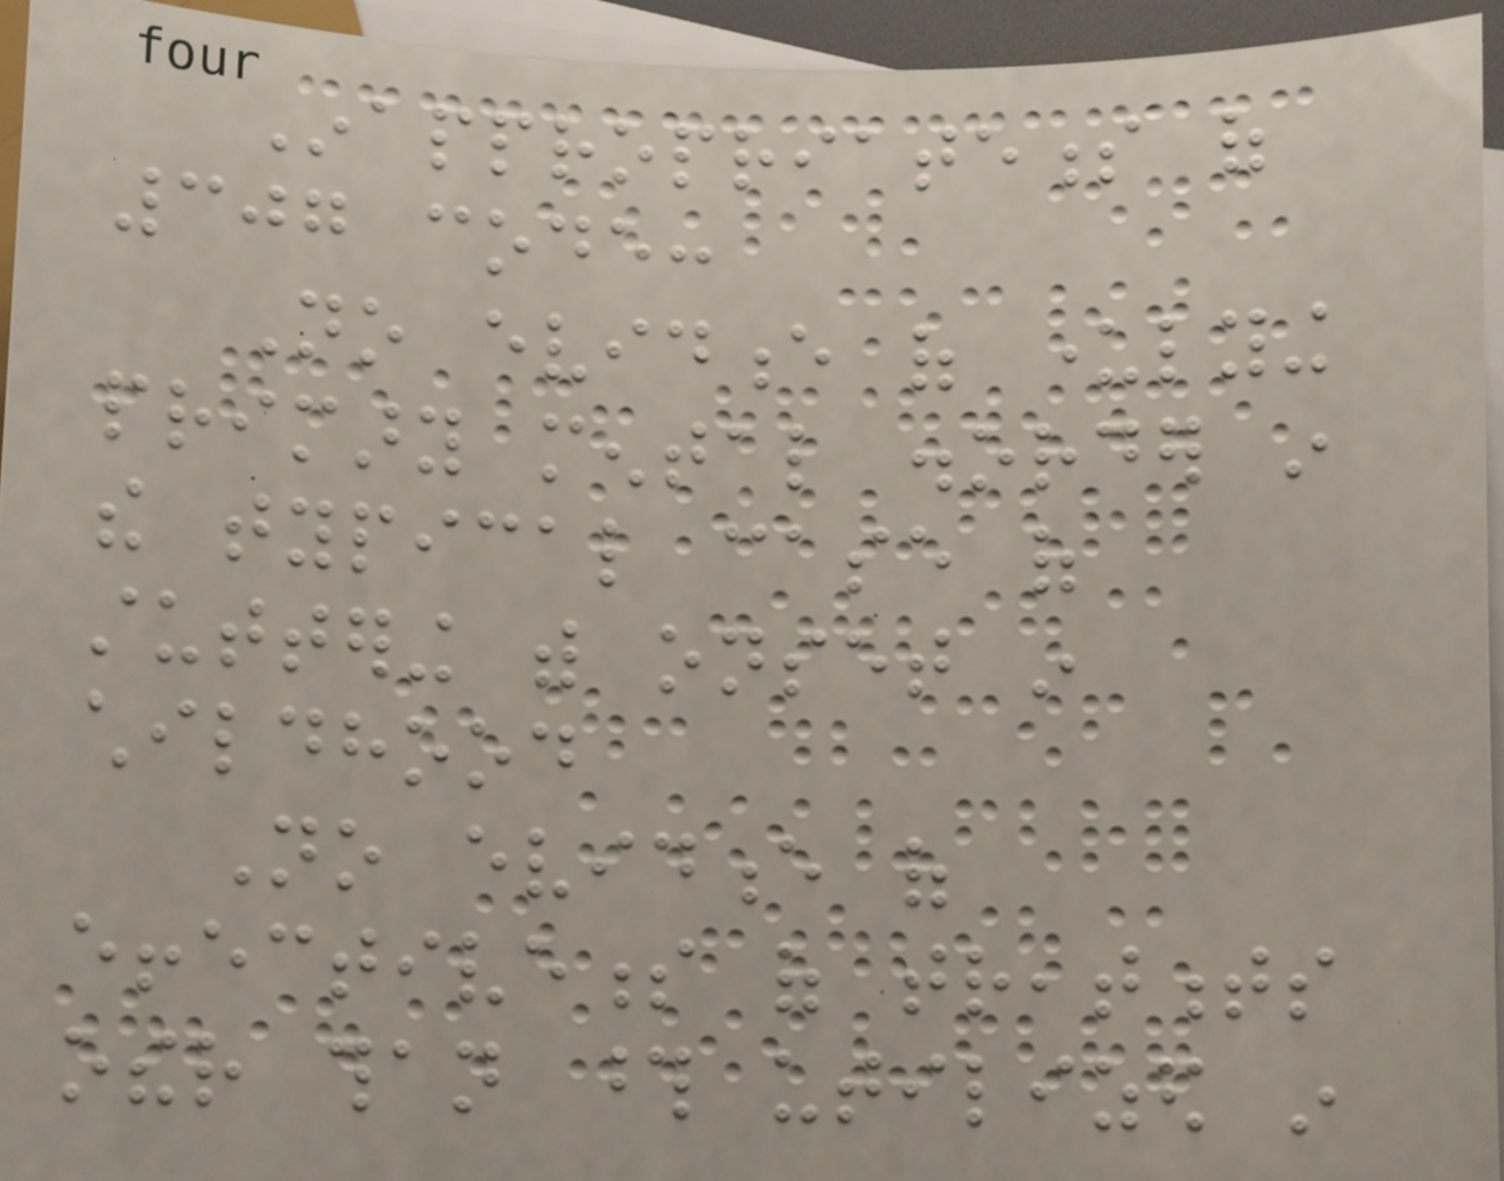Inappropriateness of
307 code:
No evidence of underlying
primary mental disorder in
the typical case of
stuttering with onset in
childhood
No evidence of
effectiveness of treatments
other than those utilized in
